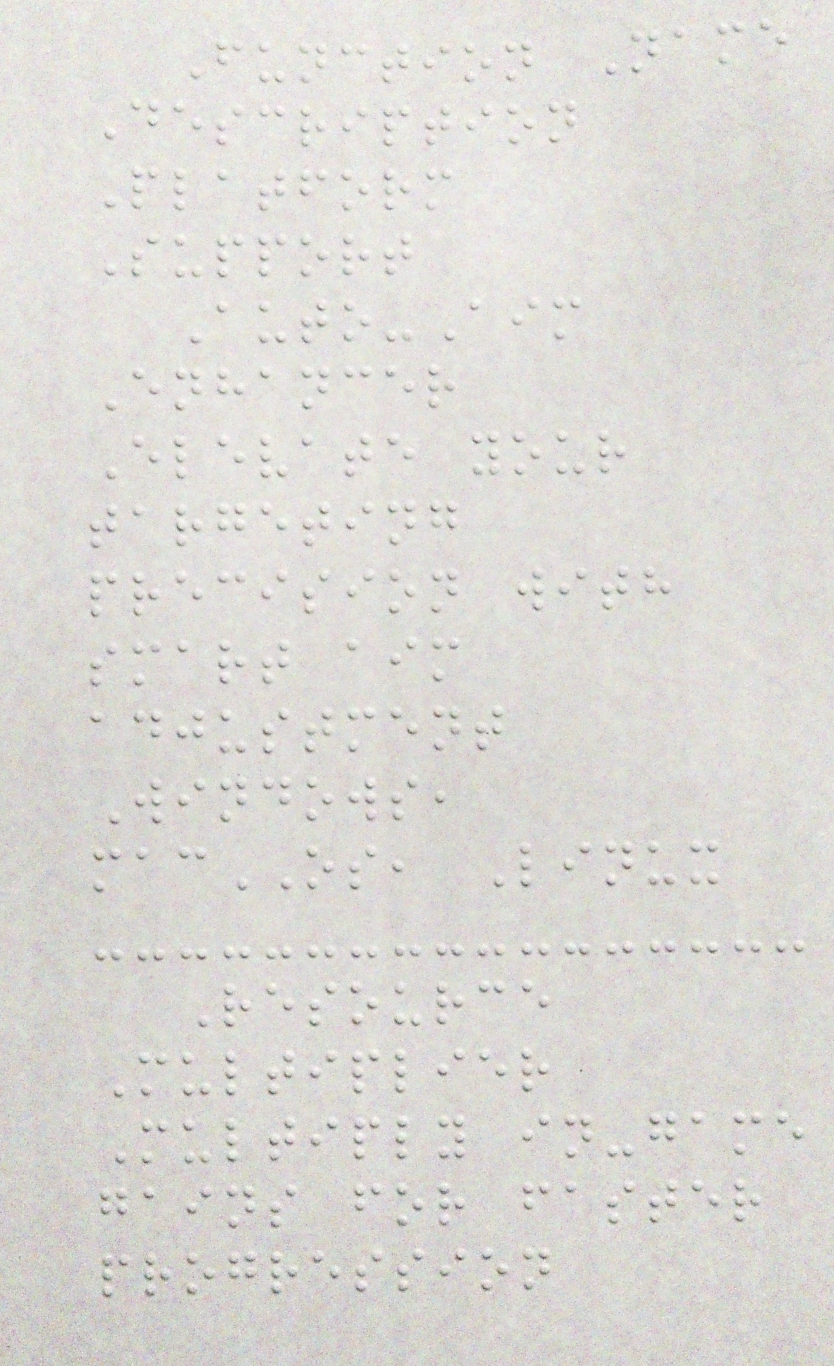Function Name
Description
Platform
Support
Auto-Aim
Enhancer
Elevate your
targeting
precision with
smart aim
adjustment
Windows,
macOS, Linux
Resource
Multiplier
Multiply in-game
gains for faster
progression
